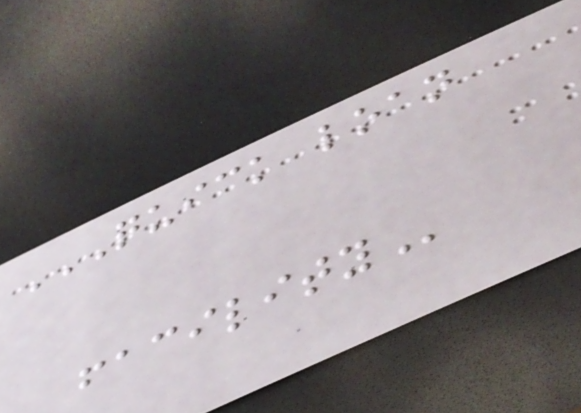QUICK LOAN
FACILITY
